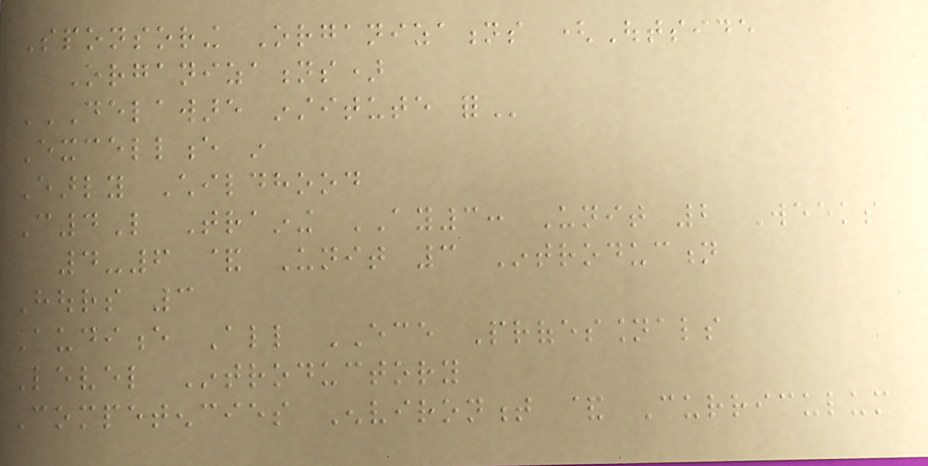Sponsoring Organizations (Outside
Organizations)
DELAWARE INSTITUTE FOR
Excellence in
Early Childhood
C4L Training AY3: Unit 2 Weeks
4-6 & Unit 3 Introduction
Hours 3
Audience All ECE Professionals
Level Introductory
Competencies Environment & Curriculum
